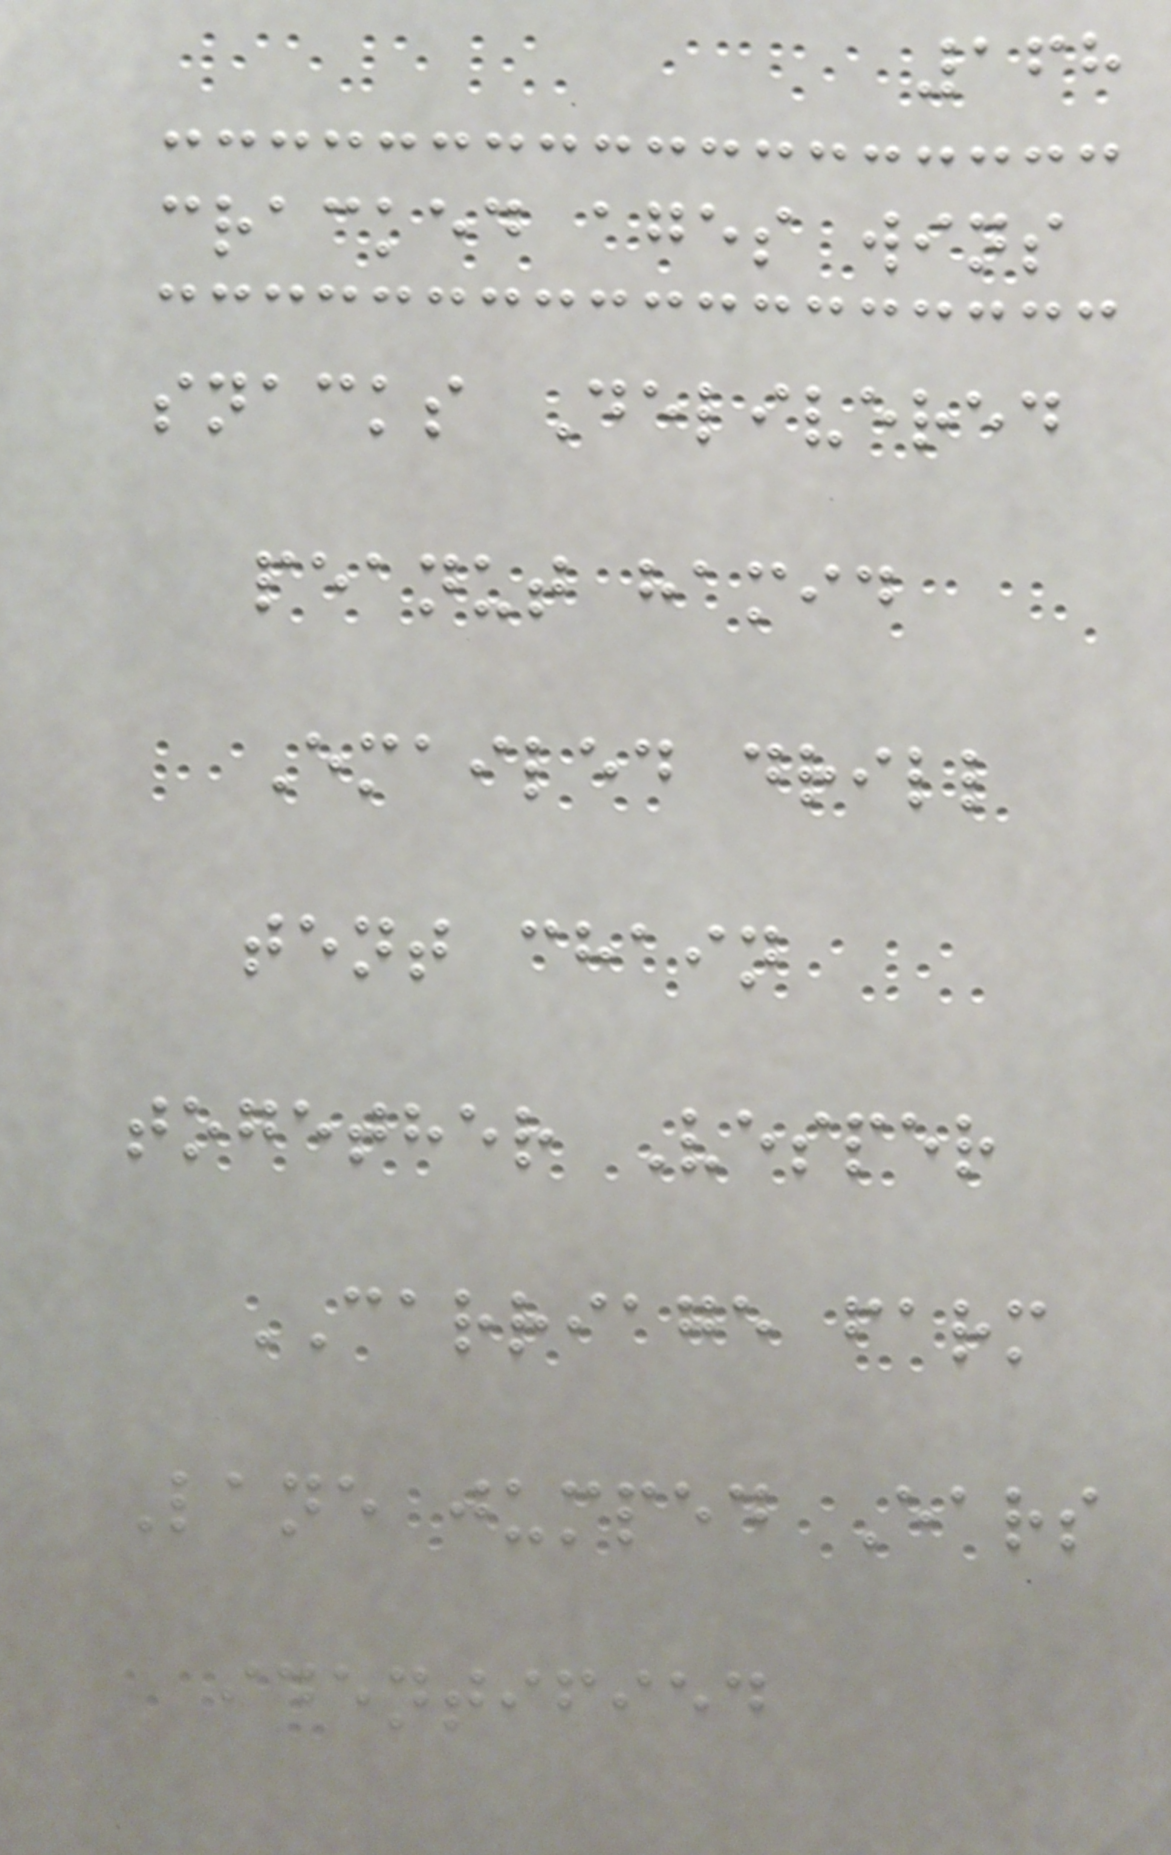168
cracked ages wins
snacks Delivered
peanut hamid
Emailed drill
tent chain
together Vesper
CARRIAGE farm
Lane jumped Ears
identified
